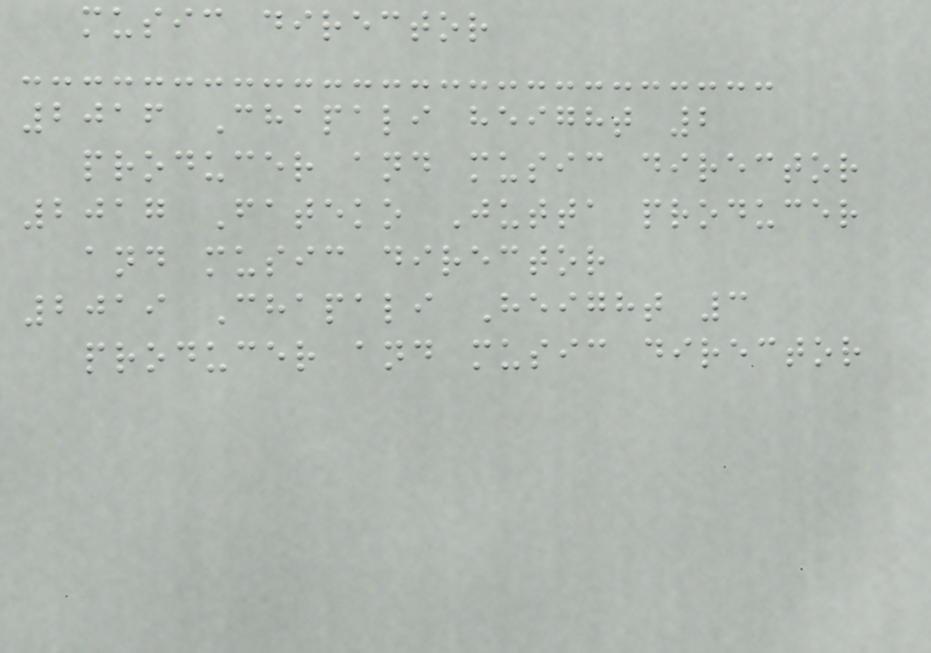music director
2016 Chapali height 2
producer and music director
2017 Fateko Jutta producer
and music director
2019 Chapali Height 3
producer and music director
